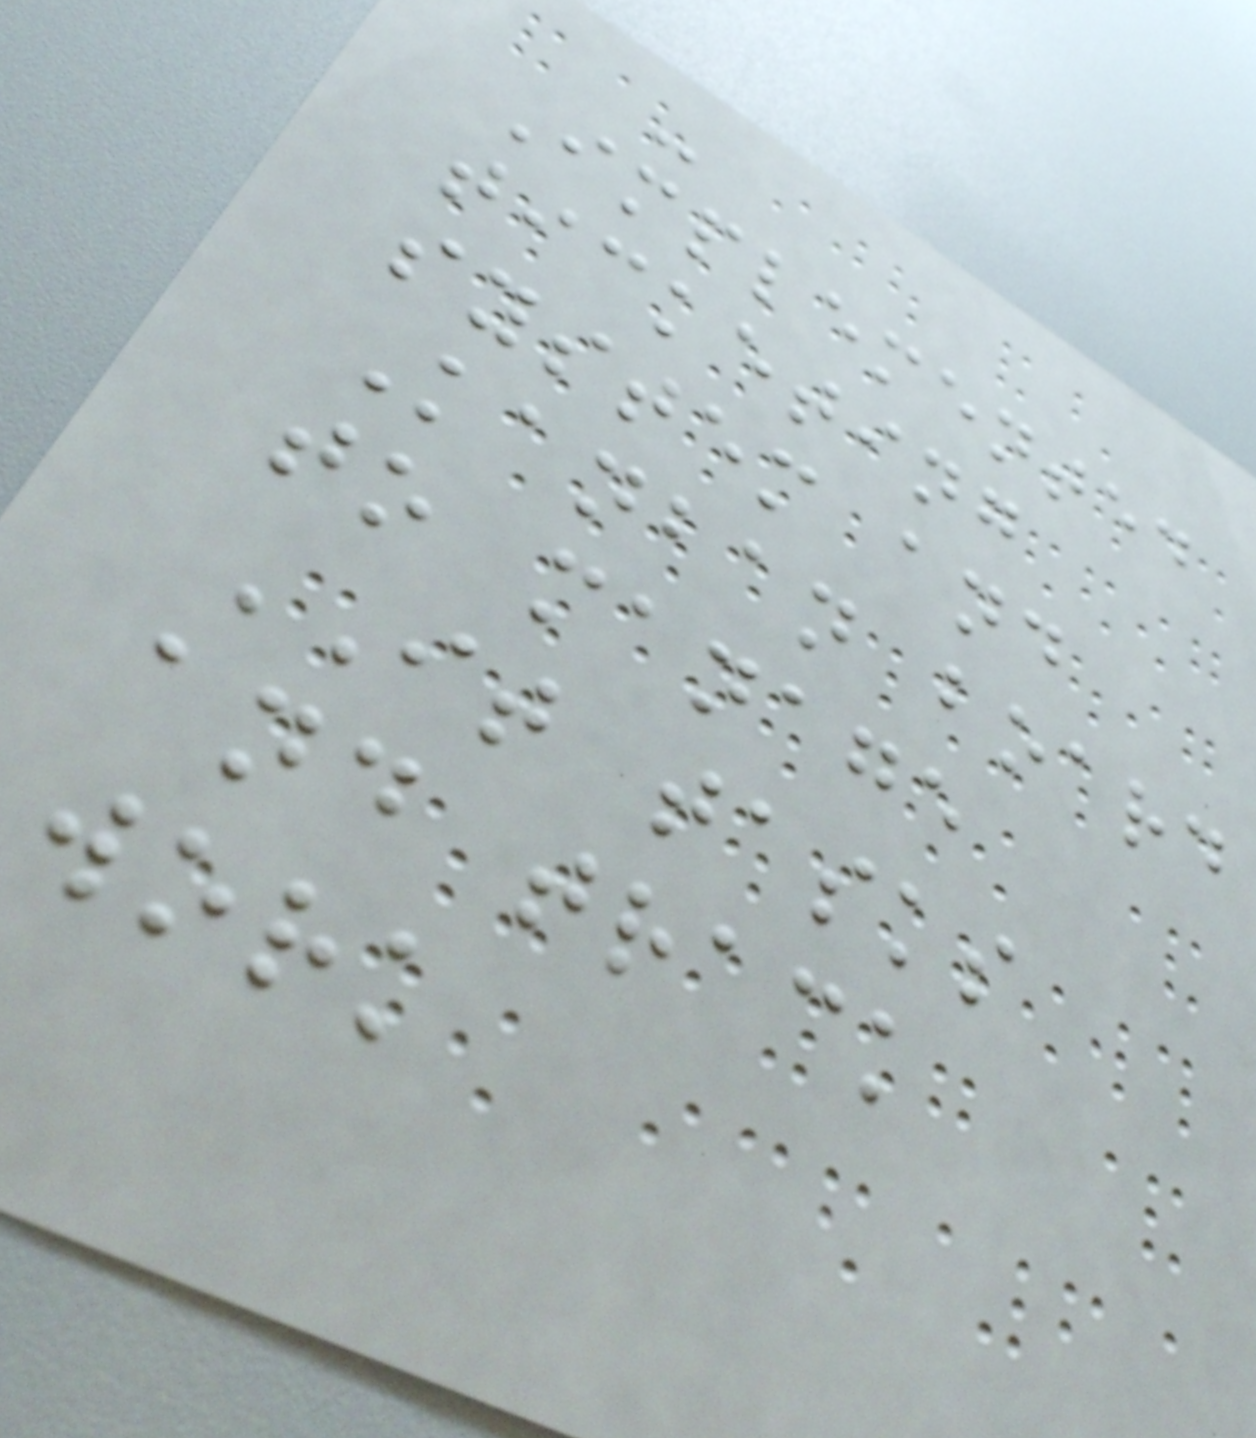-
Implemented
ticketing
system and
Kanban board
to manage
IT tasks
and track
work
